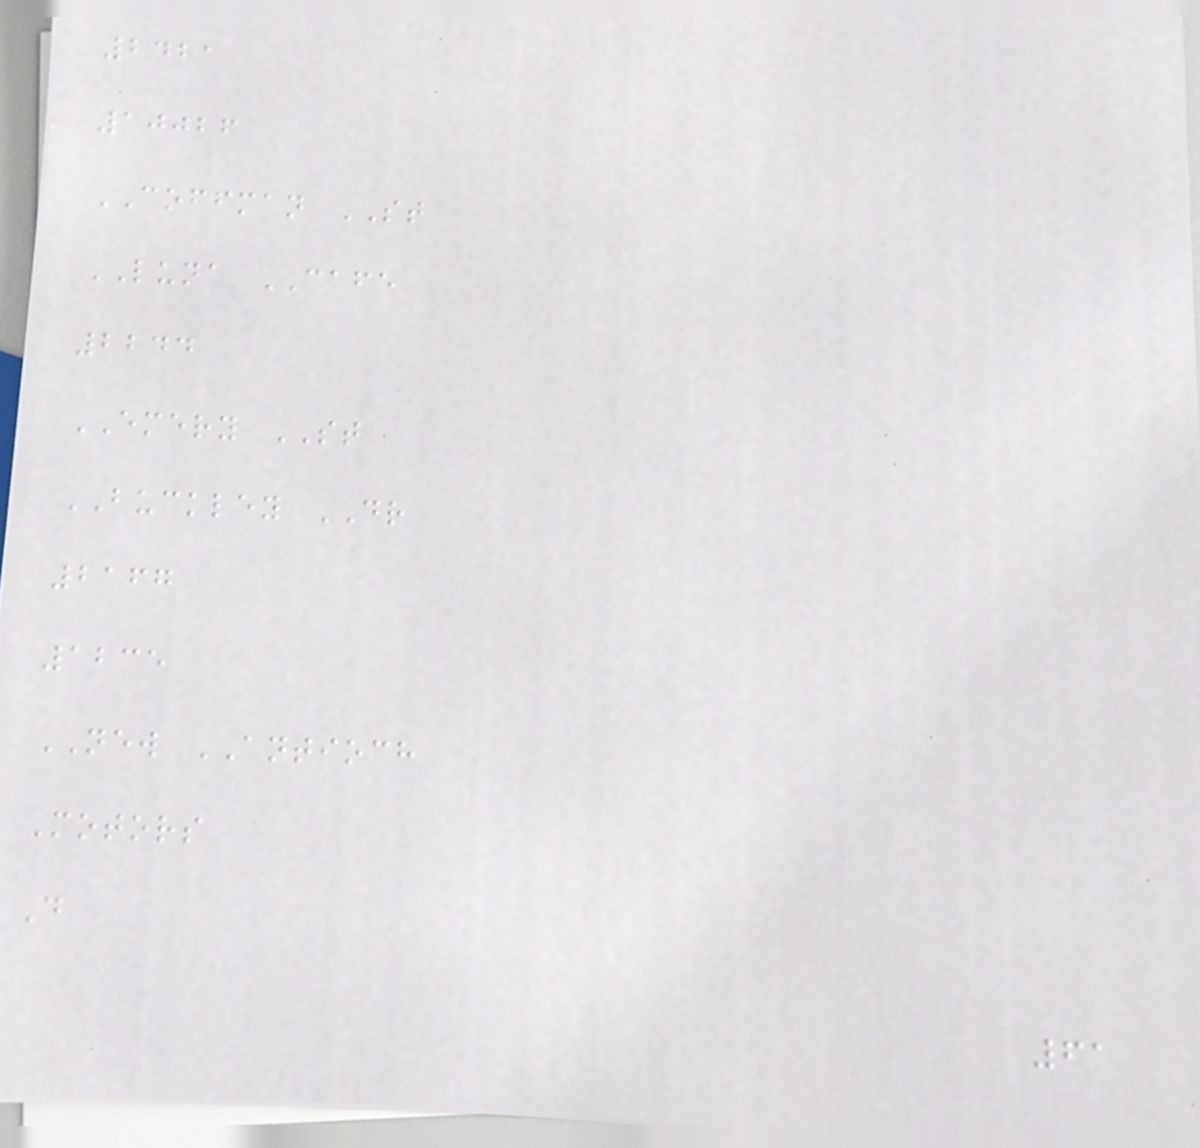2421
10026
COFFMAN ST
LUNA CAFE
2244
EMERY ST
BUCKLEY DR
2167
1235
NEW ANTIOCH
Motors
D
61
